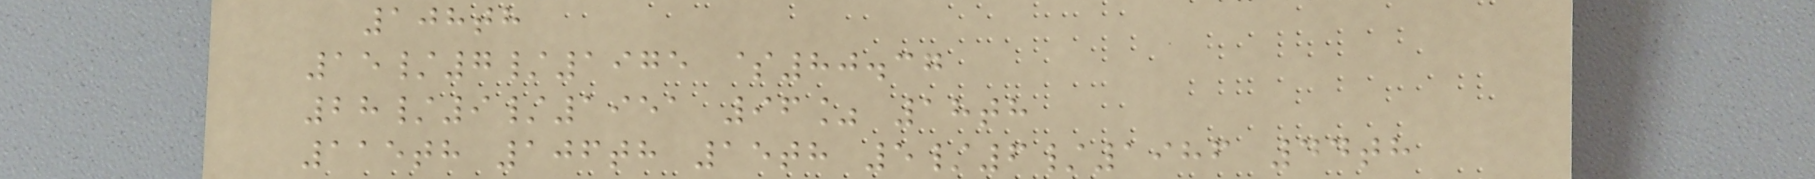108th
15/7/1975 $80.37
28/9/1951 96% 18th
115th 106th 15th 5/6/1986 44th
